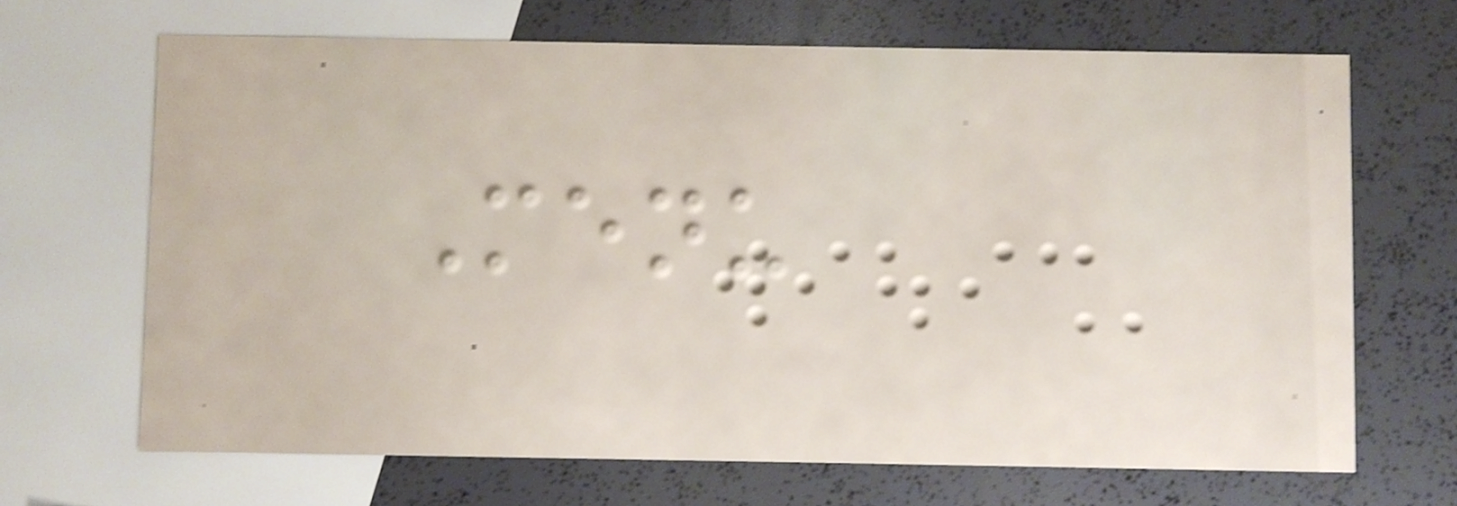Menu
